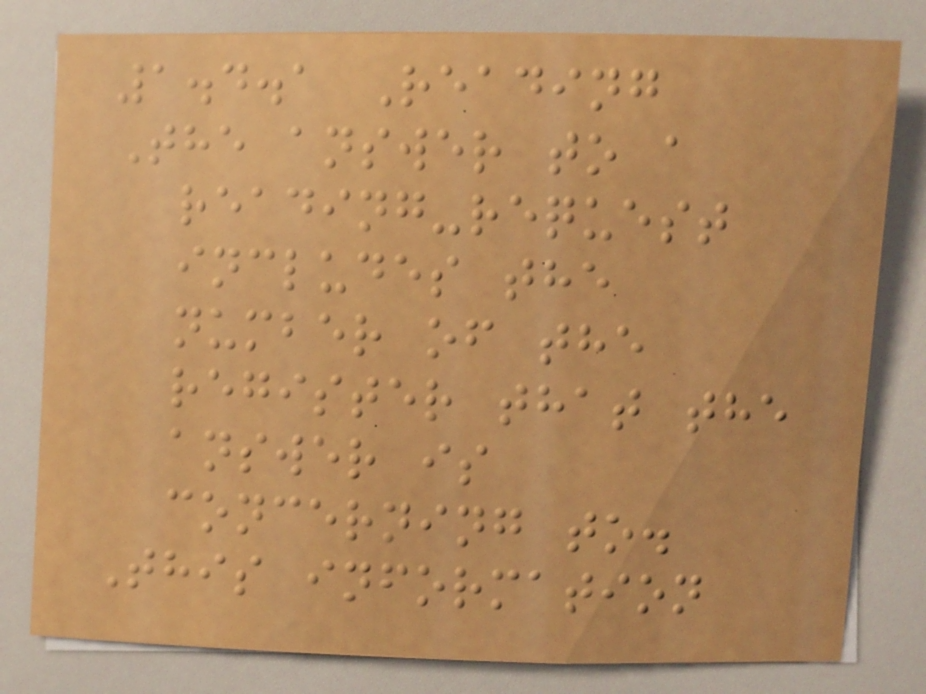1.4.1 Reading
The answer to a
reading-request
includes the
number of the
register that the
answer is
concerning to.
This information
